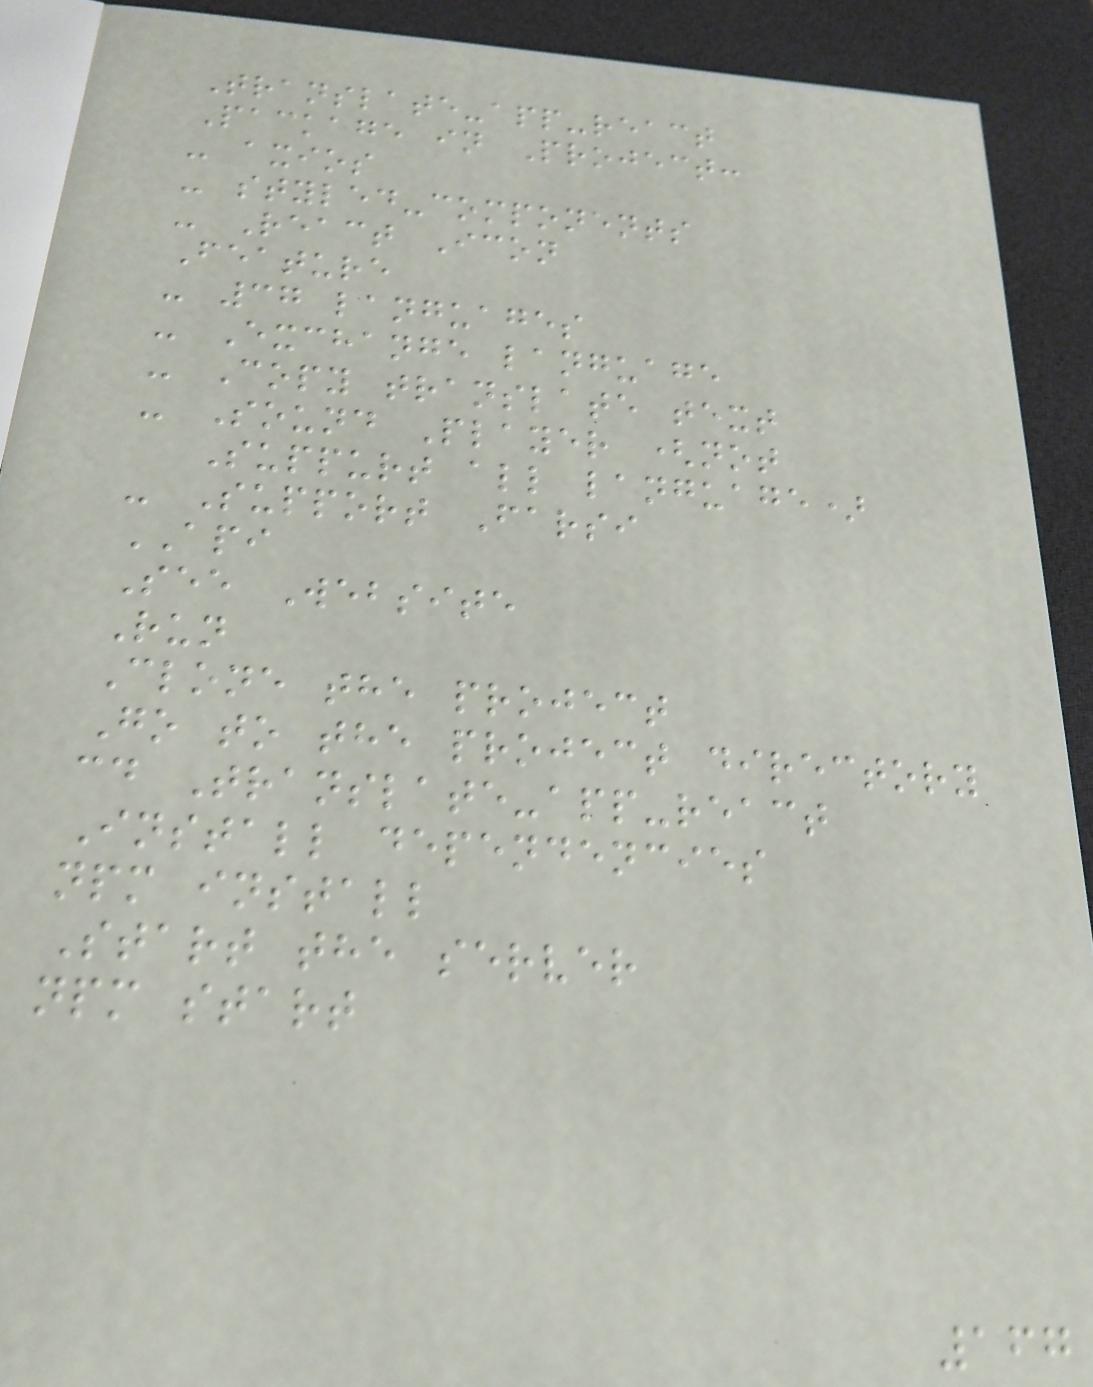Translate-app-react
Package in Project:
- axios
- styled-components
- React Icon
Feature
- 37 languages
- Exchange language
- Copy translate text
- Sound Player (not
Suppurt all language)
- Support Farsi
API
See Website
Run
Clone the project
Go to the project directory
cd Translate-app-react
Install dependencies
npm install
Start the server
npm start
167
